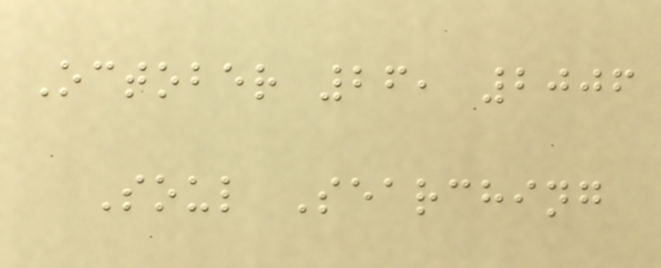October 26, 2006
Soul Searching
